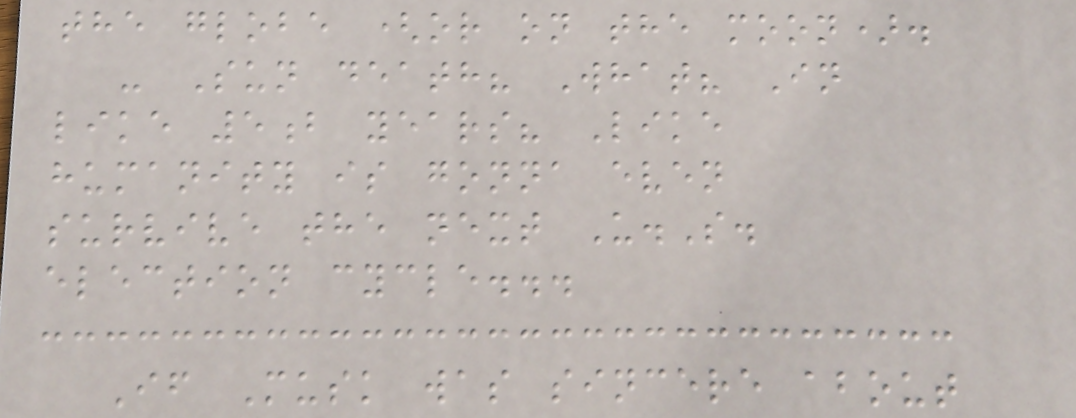the globe (or on the moon).
- Sun death? What? In
like 5b years? Like
humanity is gonna even
survive the next U.S.
election cycle...
If Musk was sincere about
